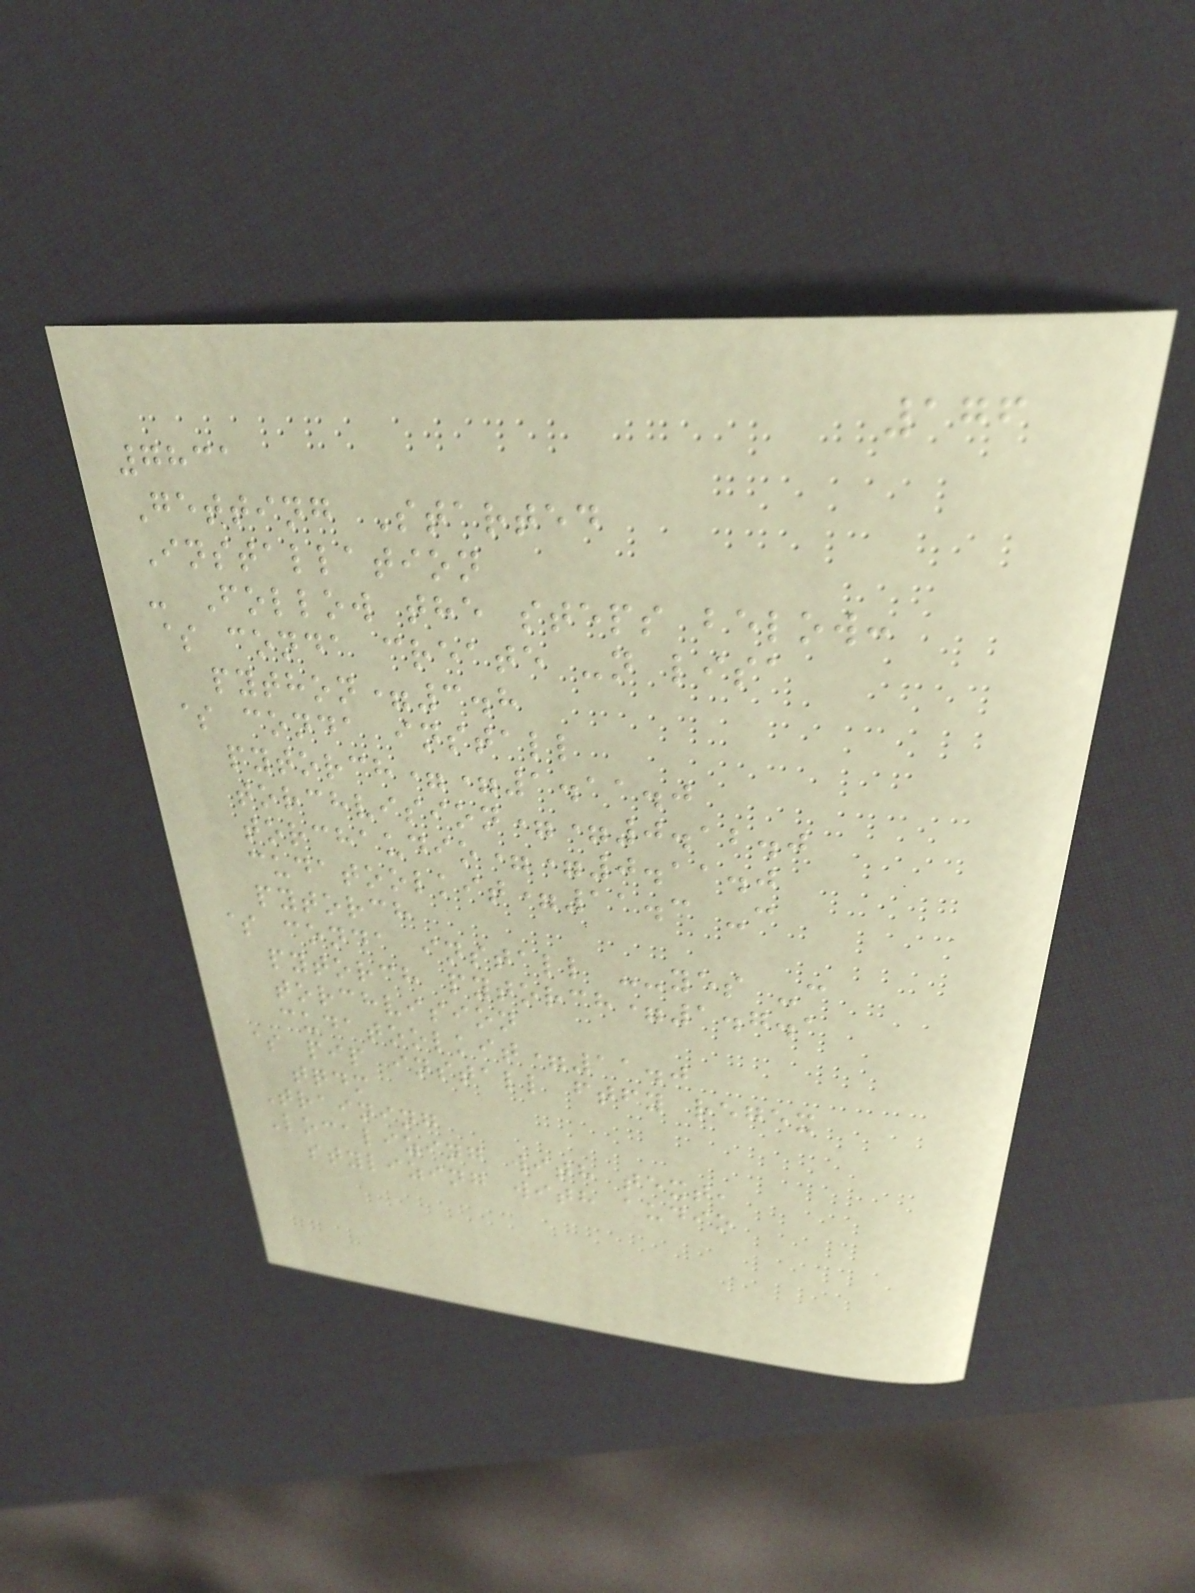176
7831
Getting Started
Installation
- Follow the steps below:
$ conda create -n lisa
python=3.8
$ conda install
pytorch==1.11.0
torchvision==0.12.0
torchaudio==0.11.0
cudatoolkit=11.3 -c
pytorch
$ conda install --yes -c
pytorch pytorch=1.7.1
torchvision
cudatoolkit=11.0
$ pip install ftfy regex
tqdm
Training
Localizing with text,
stylizing with audio
